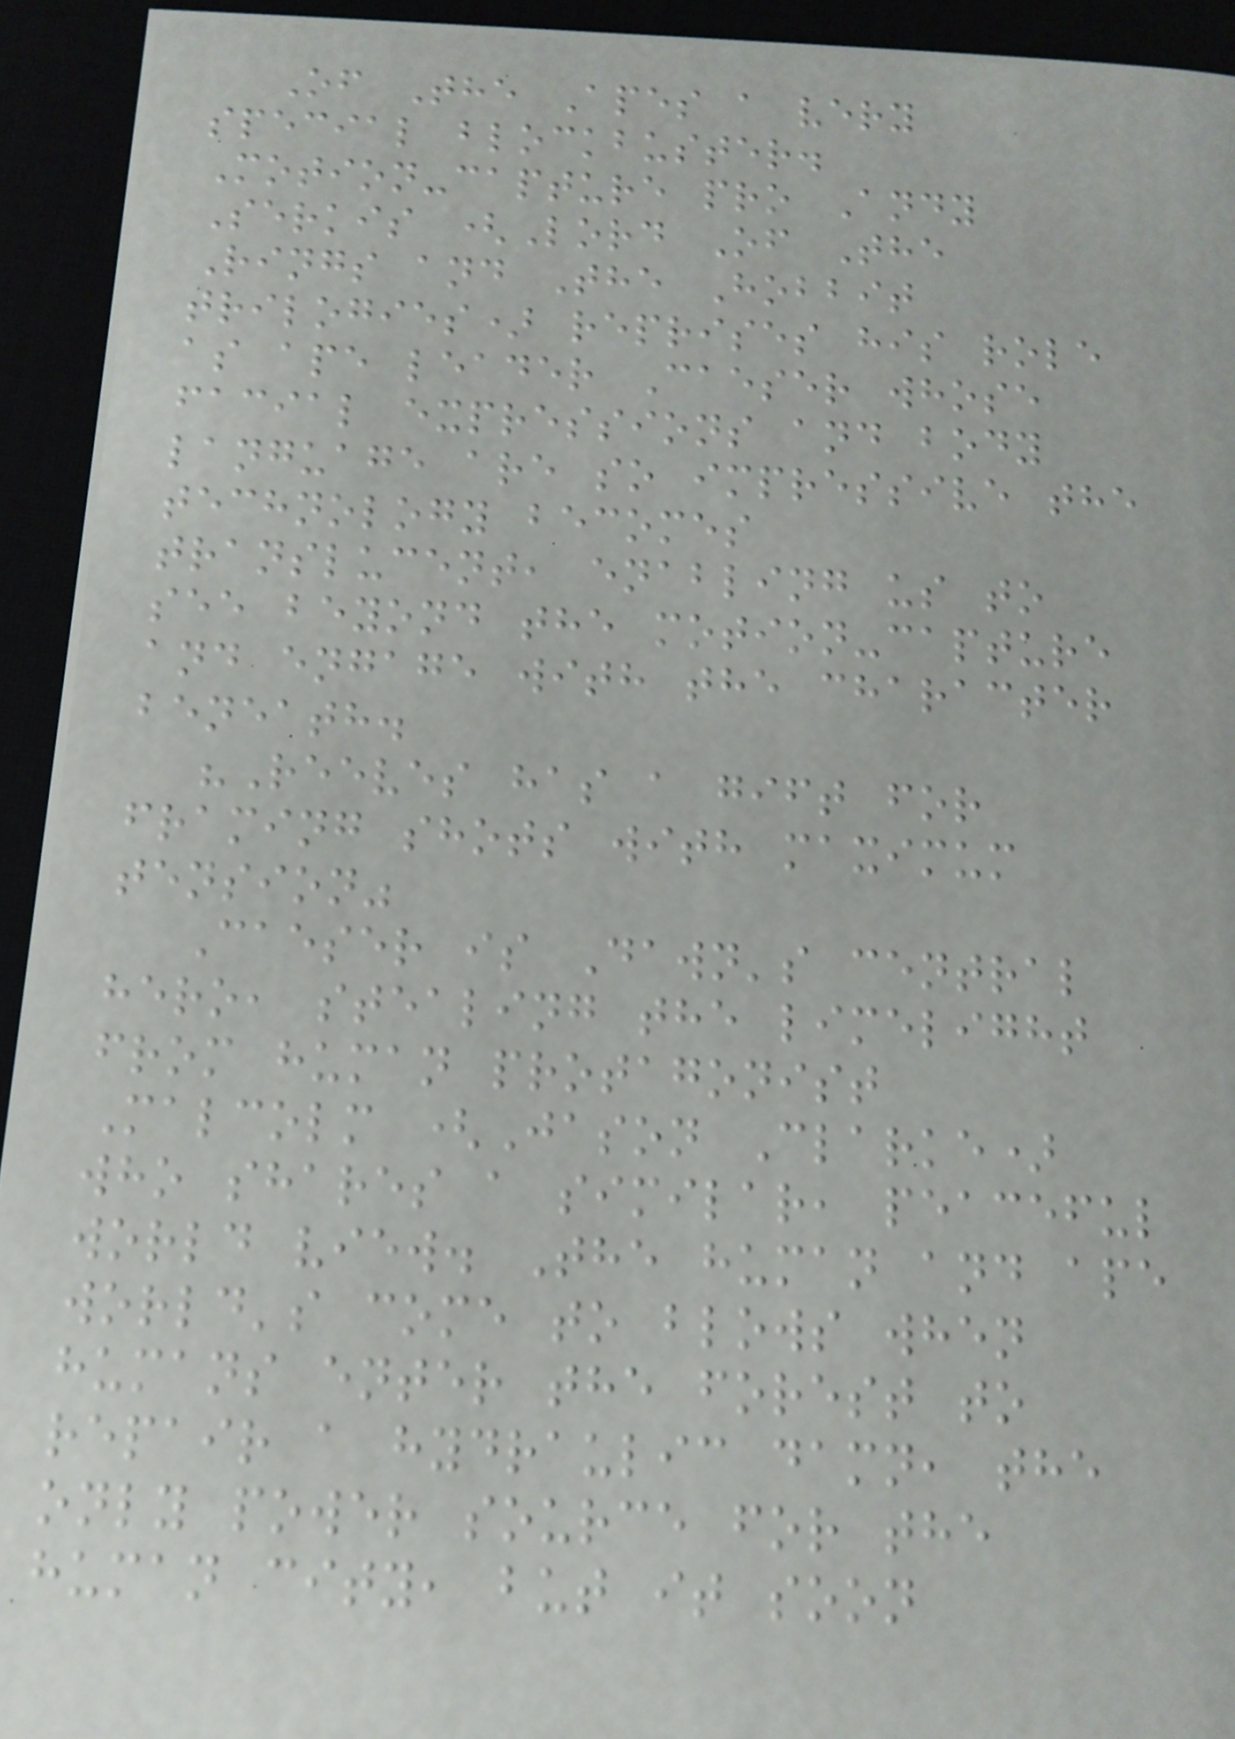Of The Apes a very
special blockbuster.
Motion-capture pro Andy
Serkis (Lord Of The
Rings and The Hobbit
trilogies) reprises his role
as ape leader Caeser whose
facial expressions and body
language are so impressive the
technology becomes
translucent, enabling us to
see beyond the motion-capture
and engage with the character
beneath.
"Reeves has a gift for
framing shots with maximum
tension"
Caeser is Dawn's central
hero, stealing the limelight
from human protagonist
Malcolm (Jason Clarke)
who shares a similar, peaceful
world view. The human and ape
world's come to blows when
humans enter the forest to
repair a hydraulic damn, the
only power source for the
human city, but it soon
